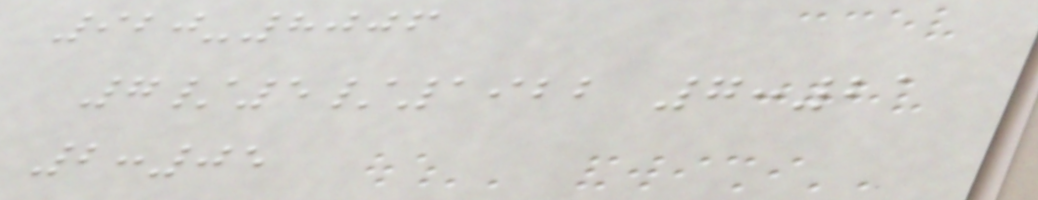920-8006
7/5/1922 7:21
2:05
